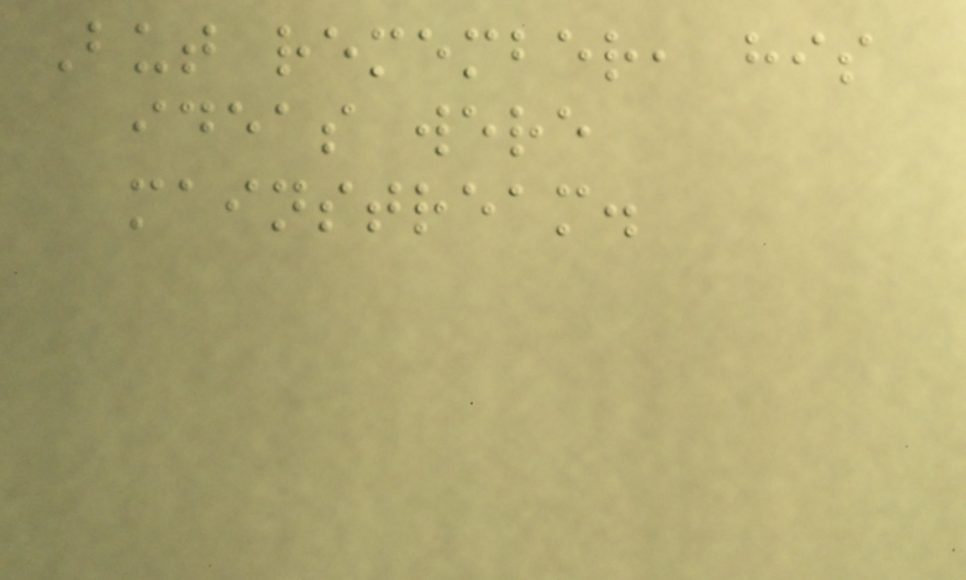But remember, his
ideas were
mainstream.
